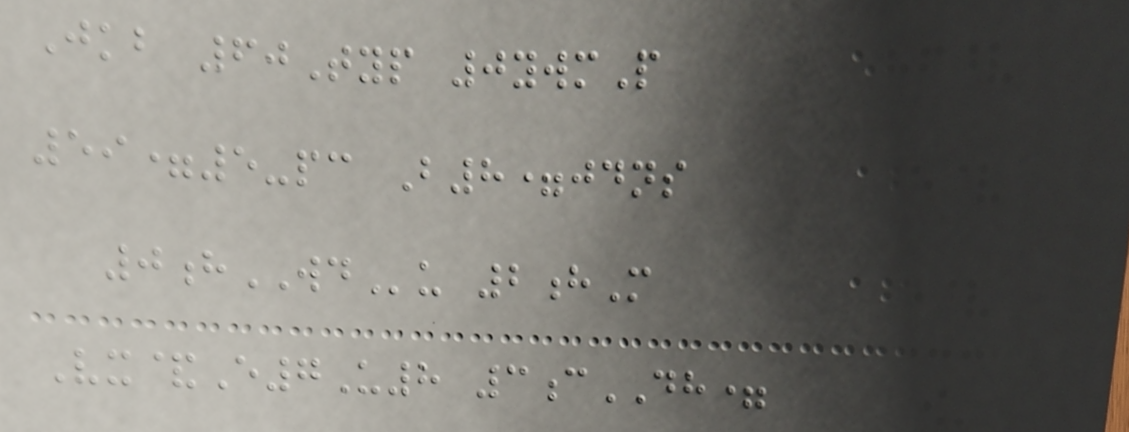Jkb 60Typ 0ywmP
59=5-pc B8=jdns
0hWDu 2hM
Vx&E7U8 3cDH=
